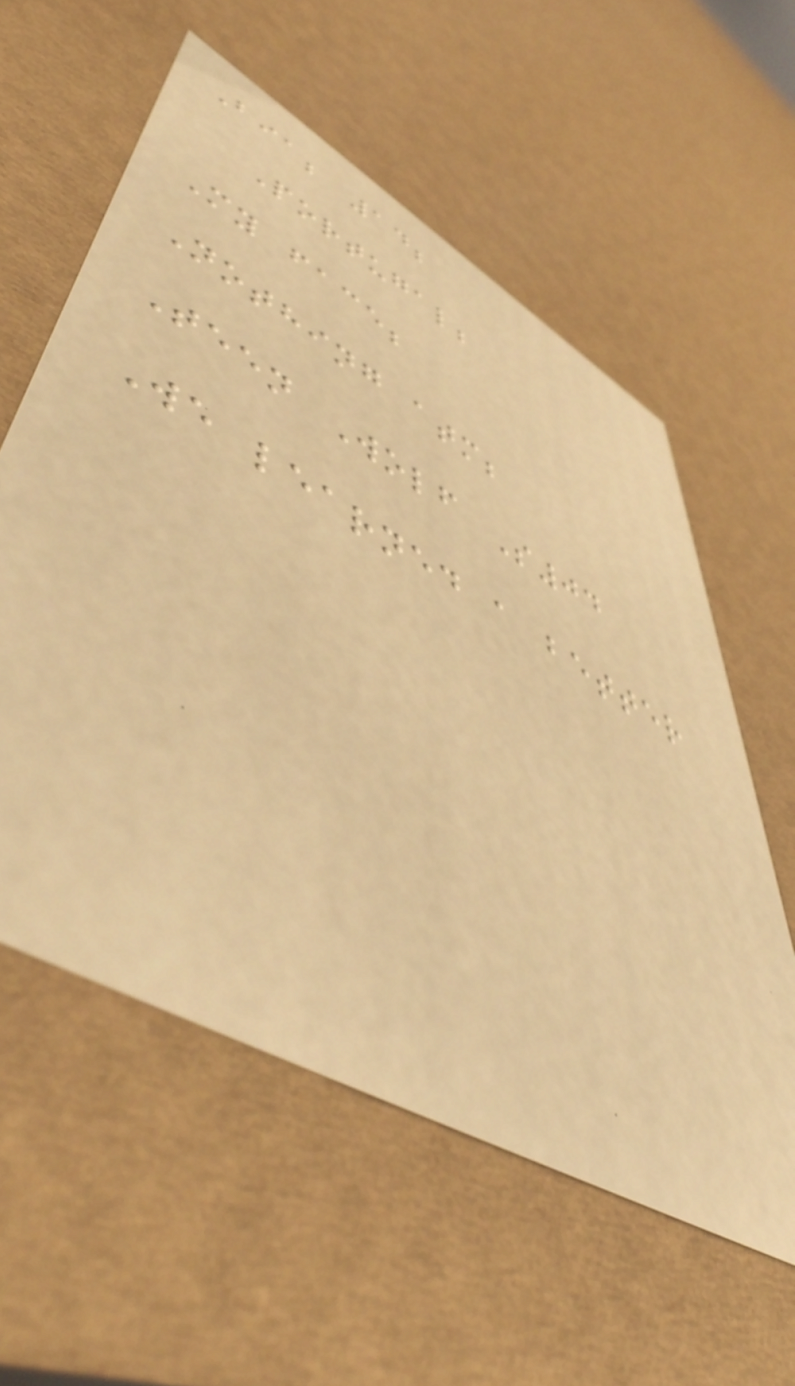Bia; 14;
Portugal;
My face;
Nothing atm;
Teen Wolf S04
We learned a better
